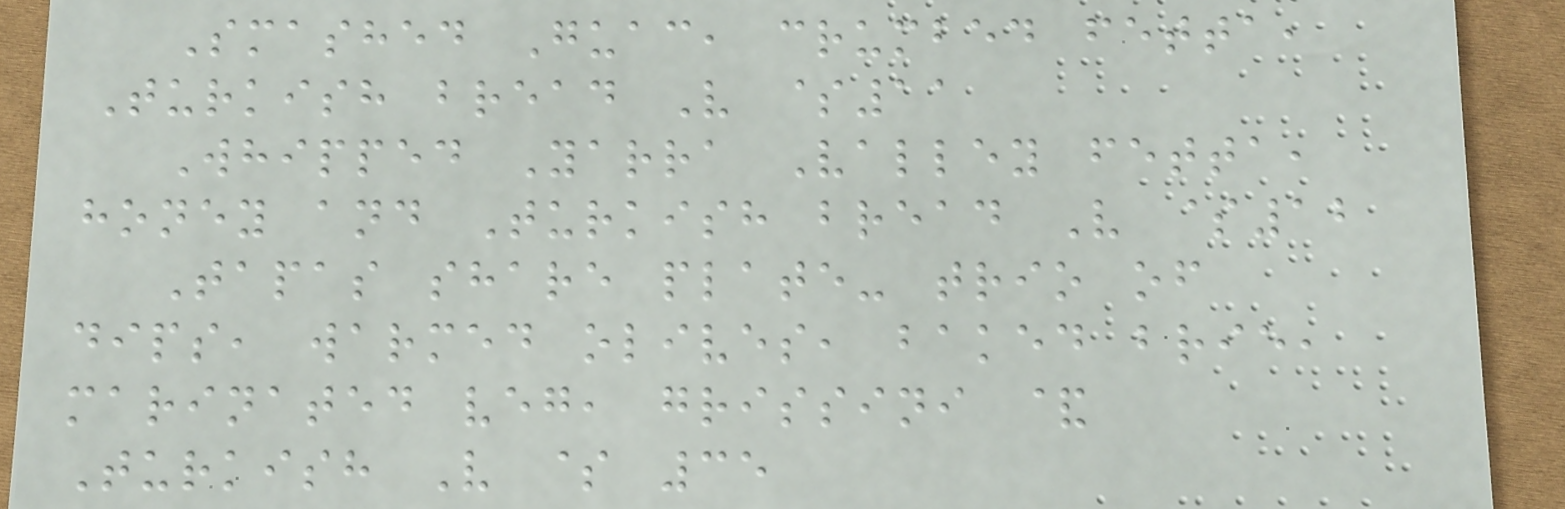Smashed Guac, crumbed fetta,
Turkish bread V $11
Whipped Yarra Valley fetta,
honey and Turkish bread V $12
Tapas share plate- trio of
dips, warmed olives, baked brie,
marinated veg, grissini &
Turkish V $ 35
